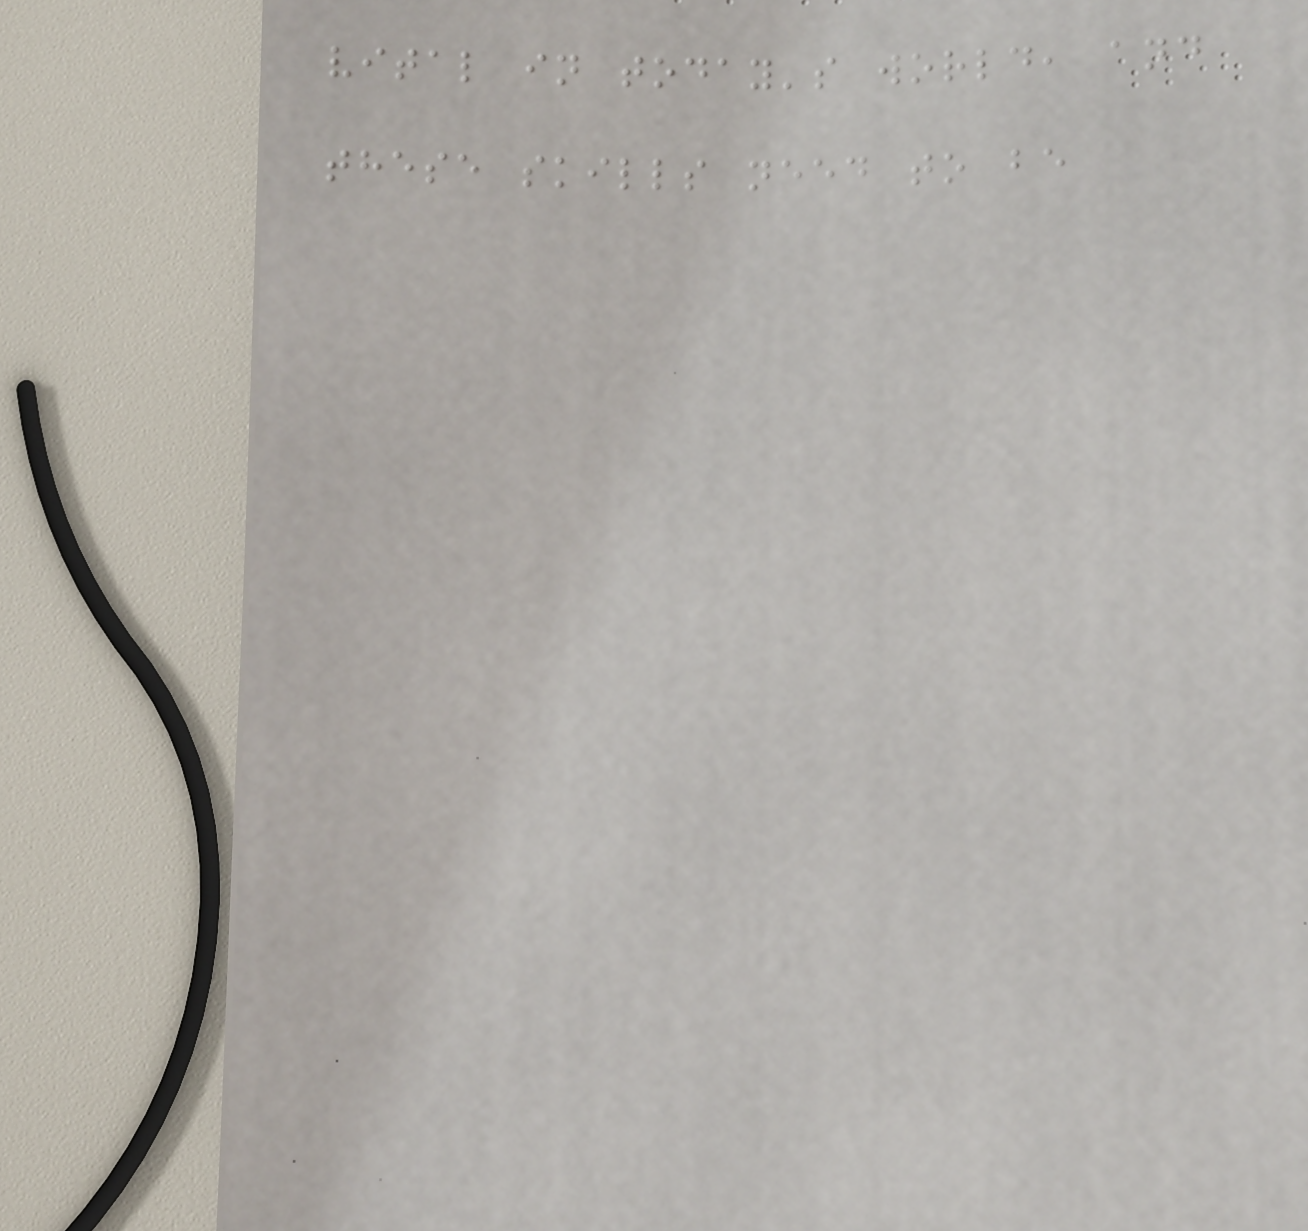vital in today's world, and
these skills need to be
